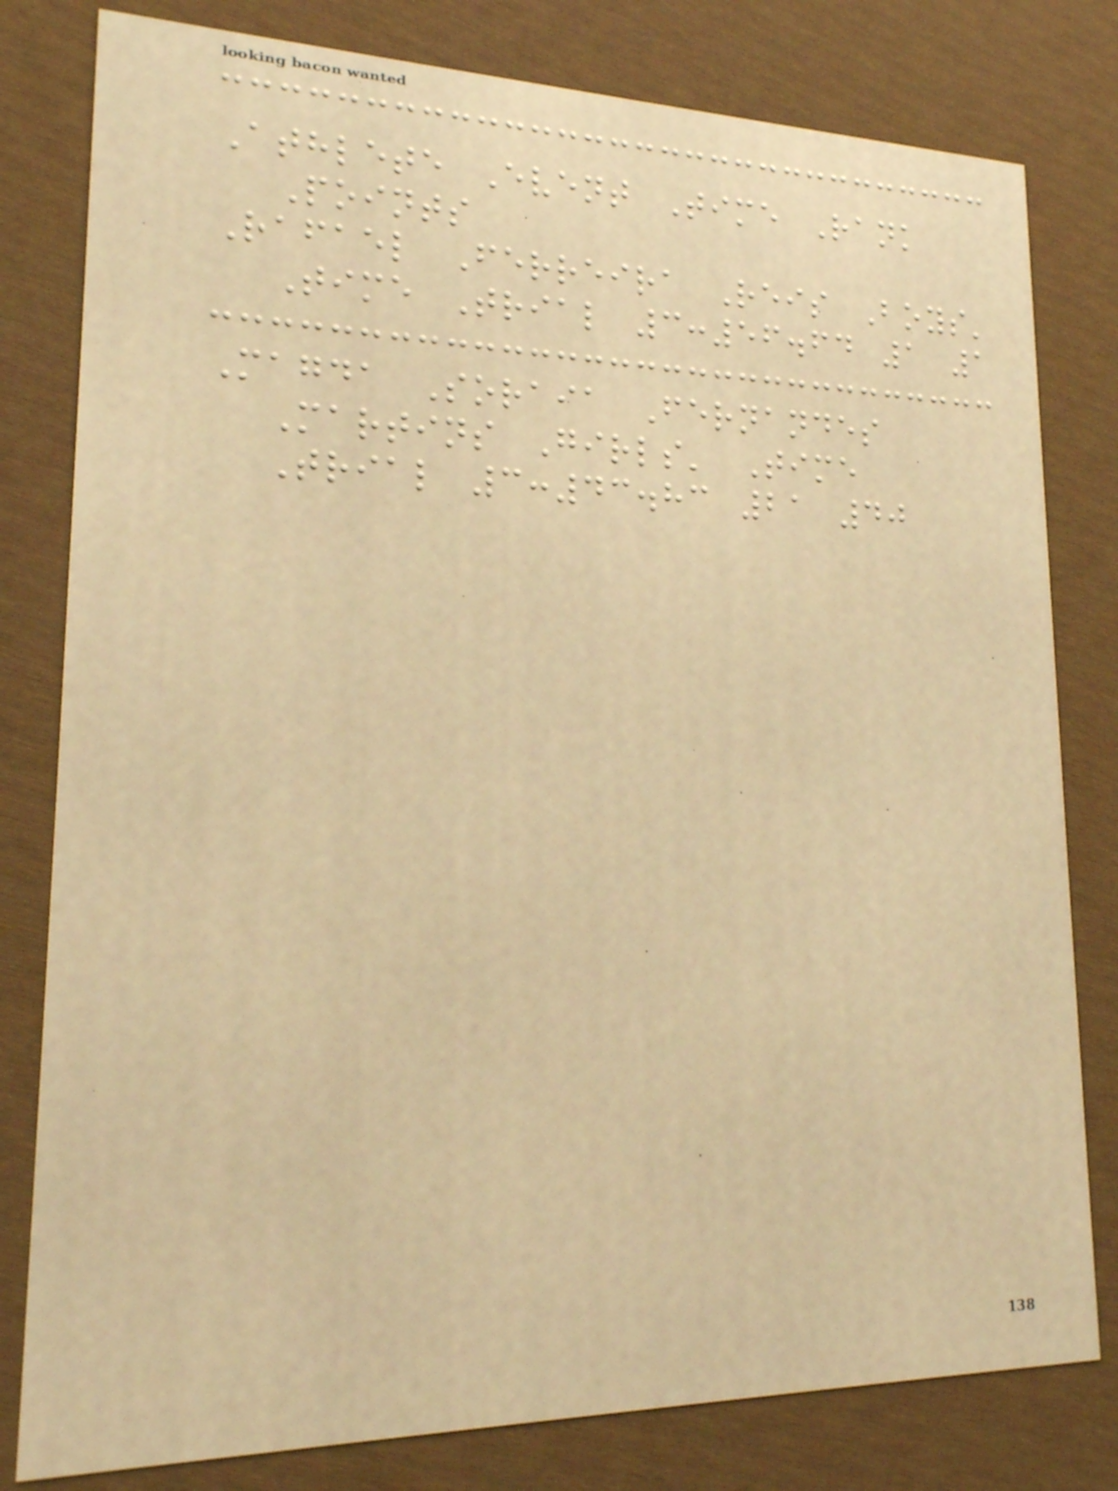Athlete Event Time Rank
Points
Rafael Ferreira Reis Boys'
Time Trial 3:56.64 1 1
Magda Soraia Fernandes
Martins Girls' Time
Trial 3:43.83 21 40
